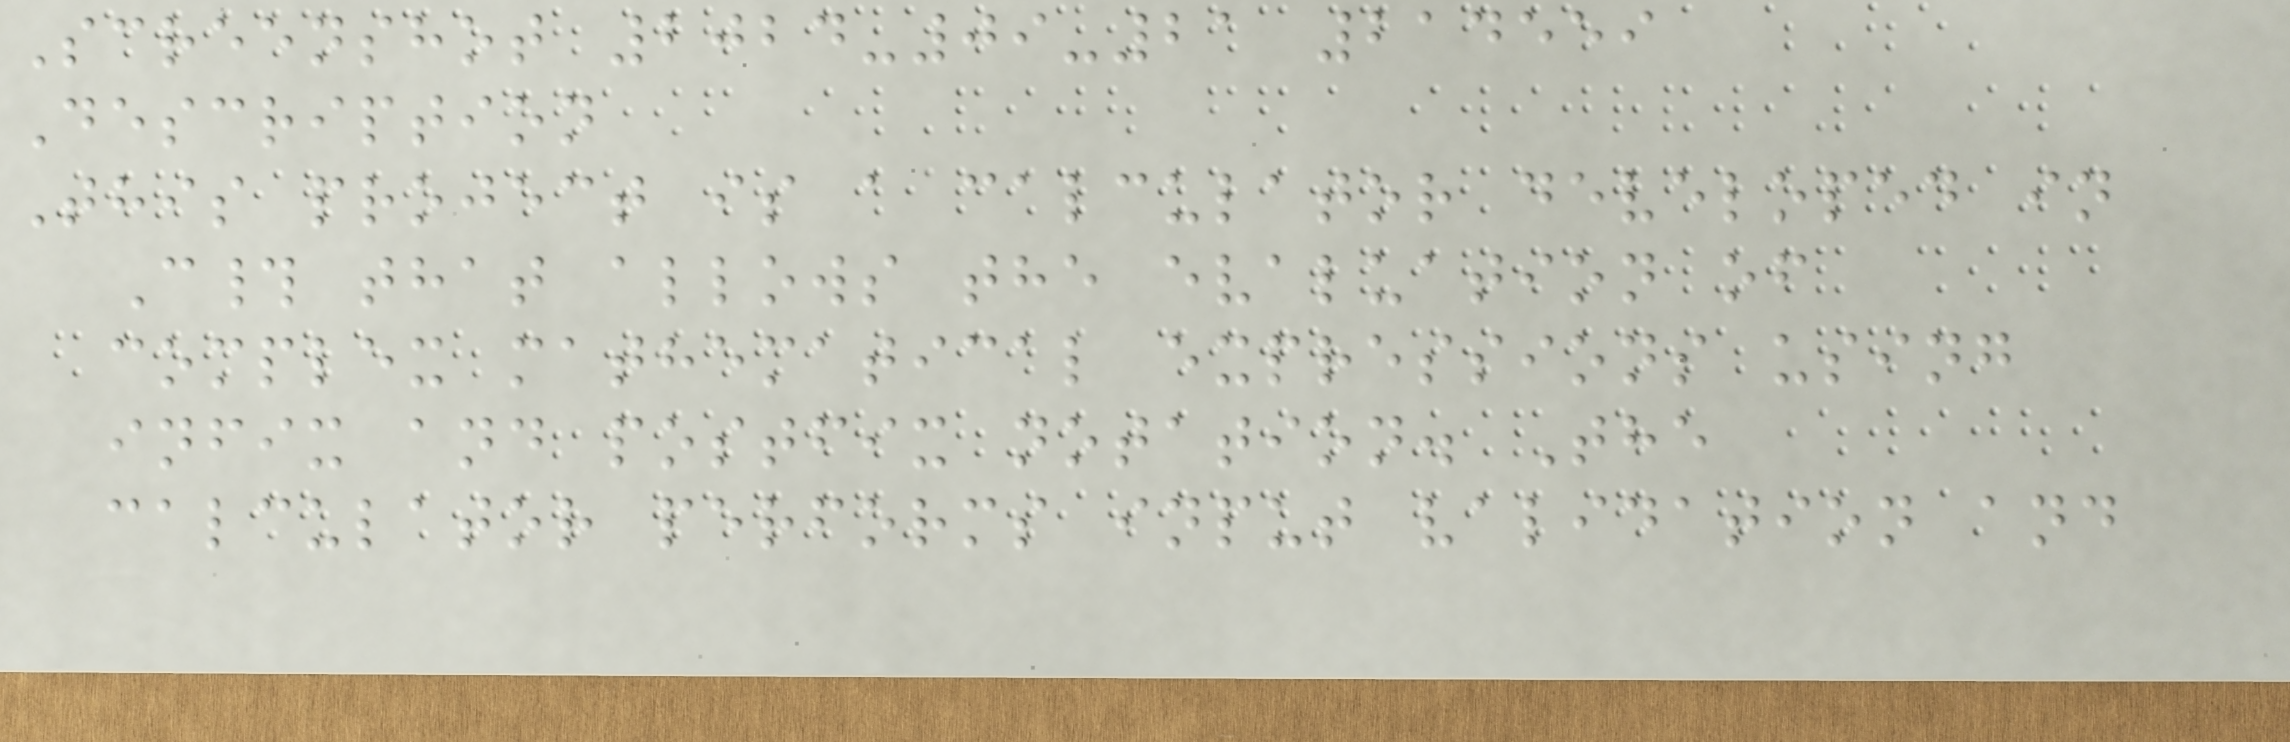Screenshot 2024-09-21 214559
Description
This project is a calculator developed in
C# that allows the evaluation of
complex mathematical expressions using
infix and postfix notation. The
calculator performs input validation and
